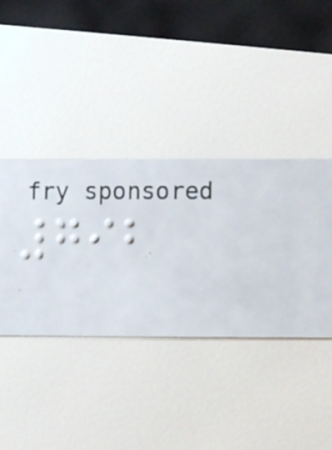792
